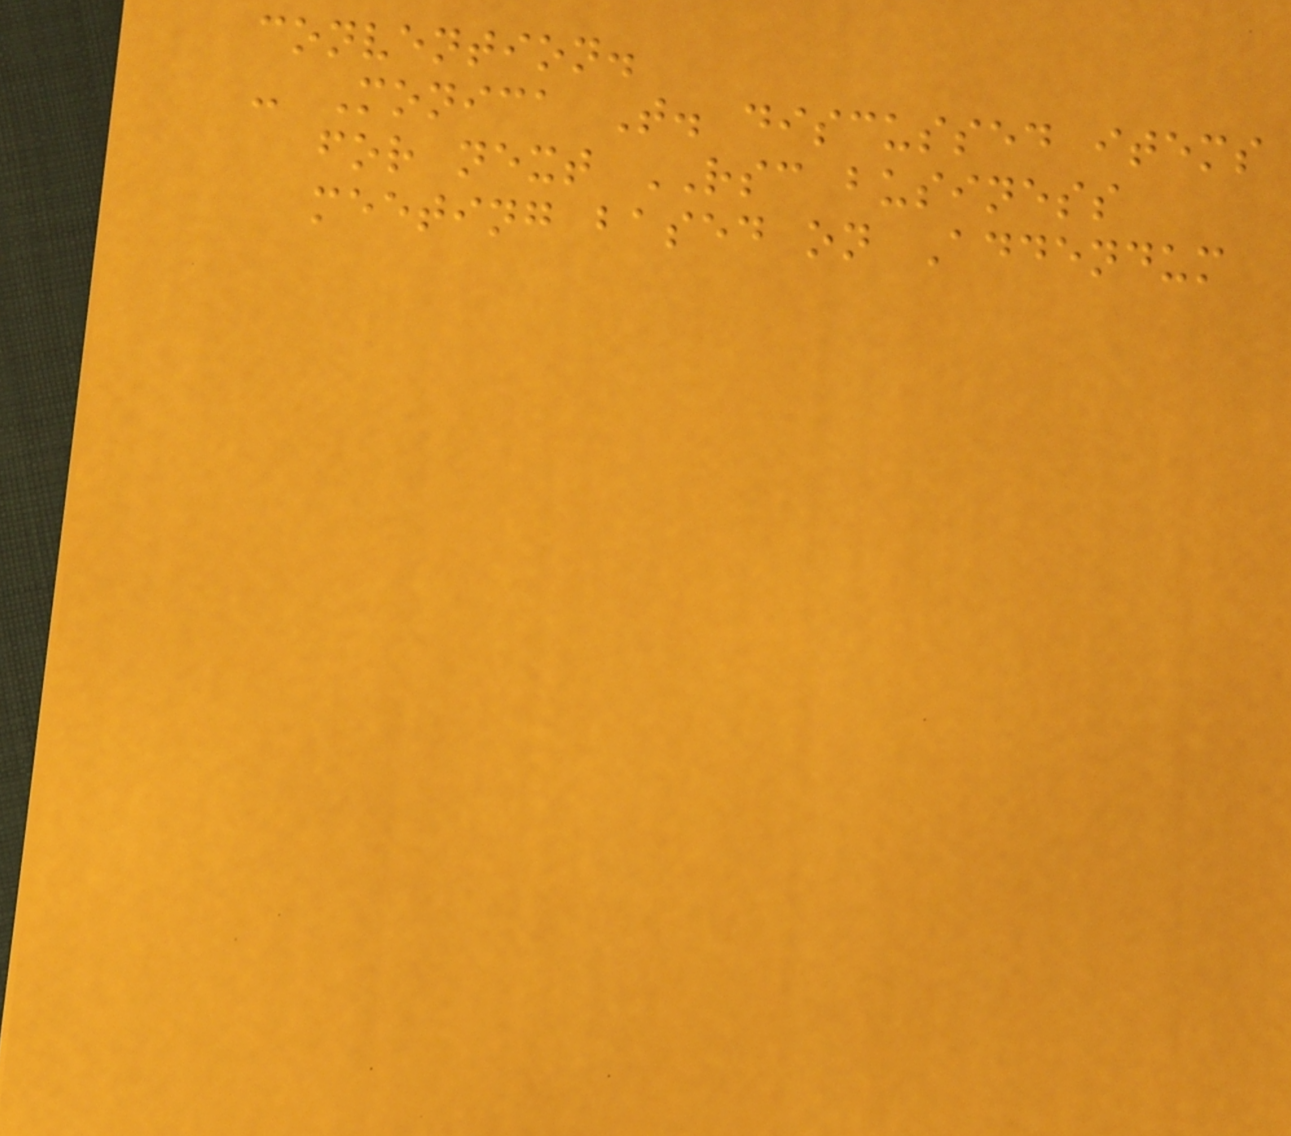convention.
- Monica T. discussed items
for next RSC business
meeting based on Addendum
